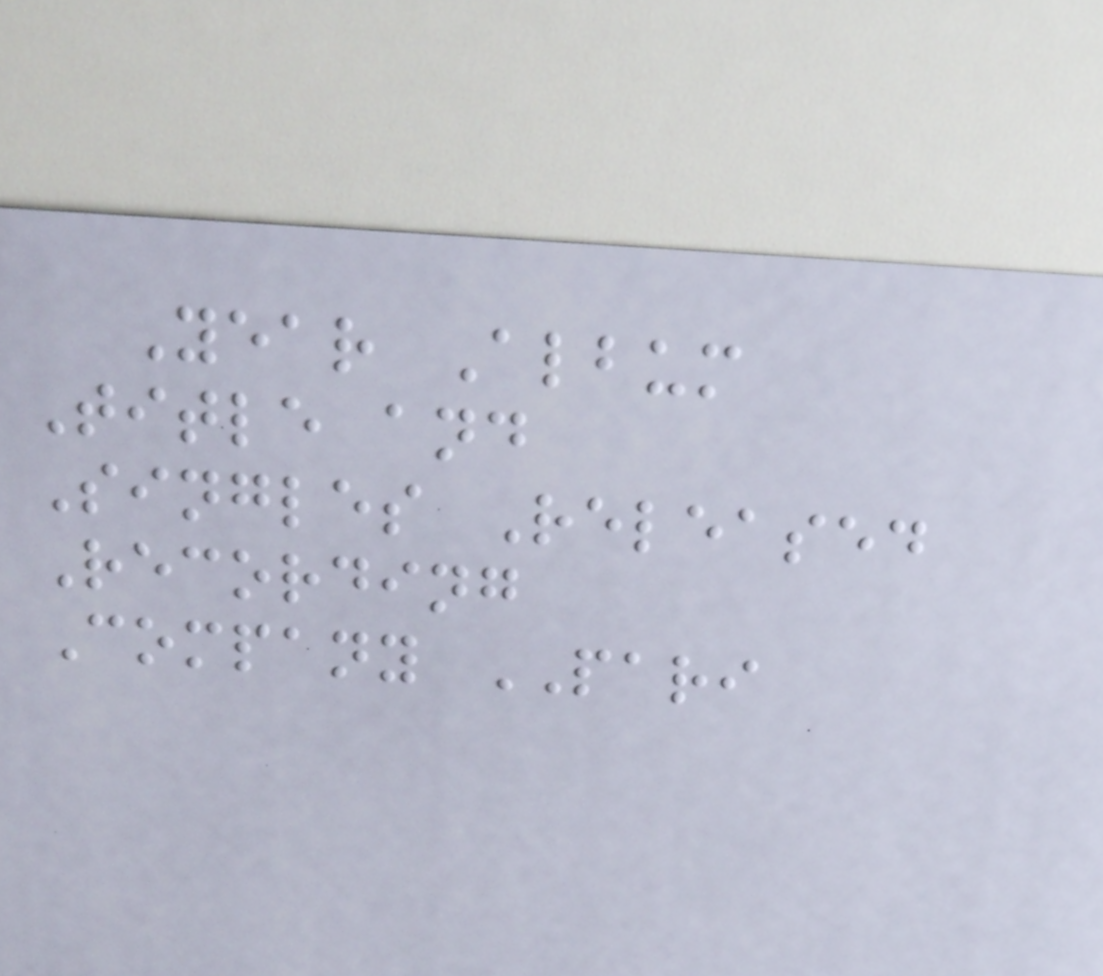Year Album
Title and
Singles Released
Recording
Company PARI
